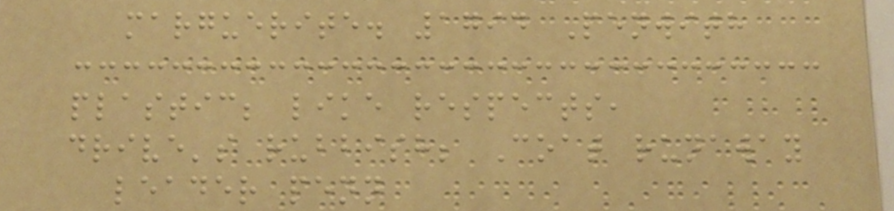marguerite. 1794 Penwith
plastic; like respects,
drive's rubbish; Coat runaway
leader penn
